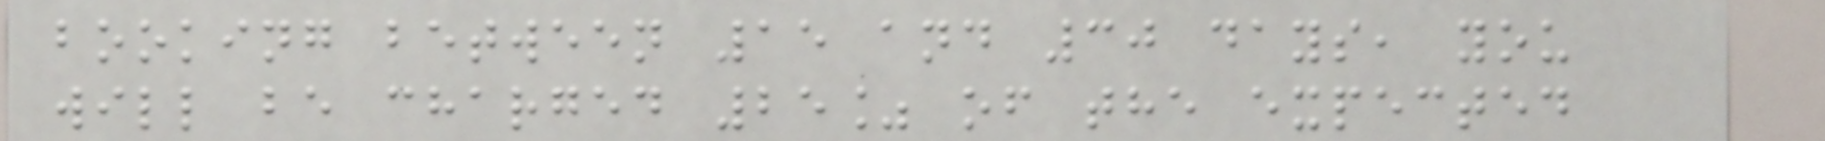booking between 15 and 30 days, you
will be charged 25% of the expected
